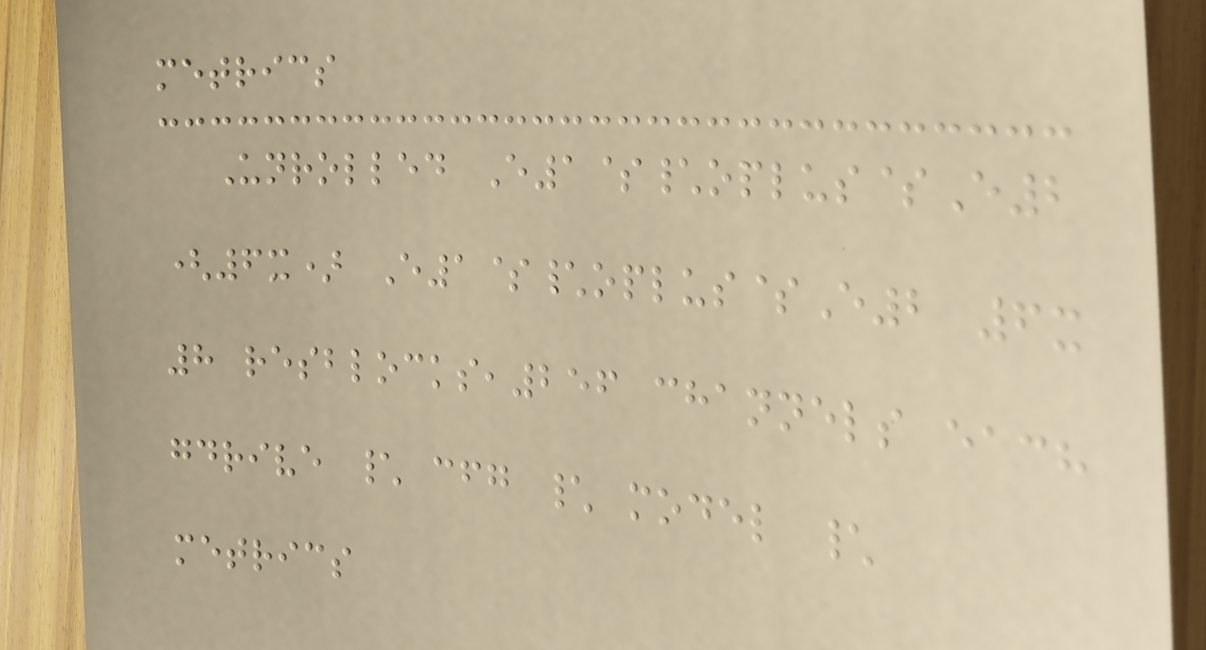metrics
Unrolled E1$\oplus$E2
(6x) E1$\oplus$E2 6x
8 resblocks,256 channels each
gdrive \ cfg \ model \
metrics
